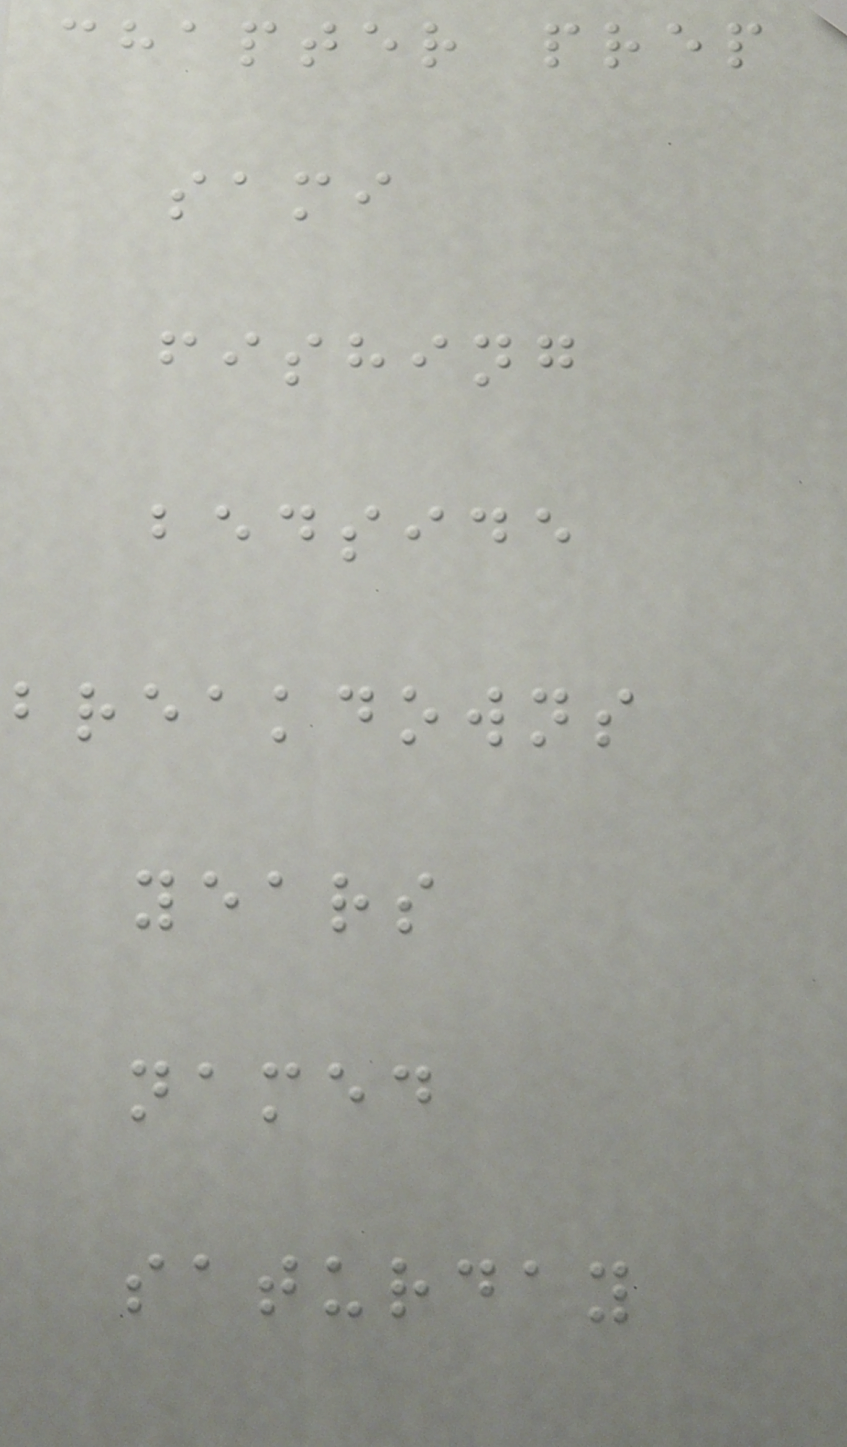chapter prep
sami
fishing
bedside
breakdowns
years
named
saturday
